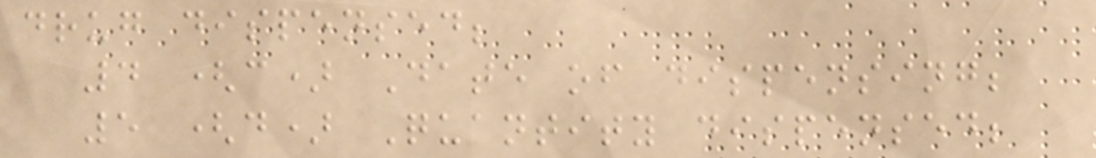drug dispensed;
4 (c) Date of dispensing;
5 (d) Quantity dispensed;
